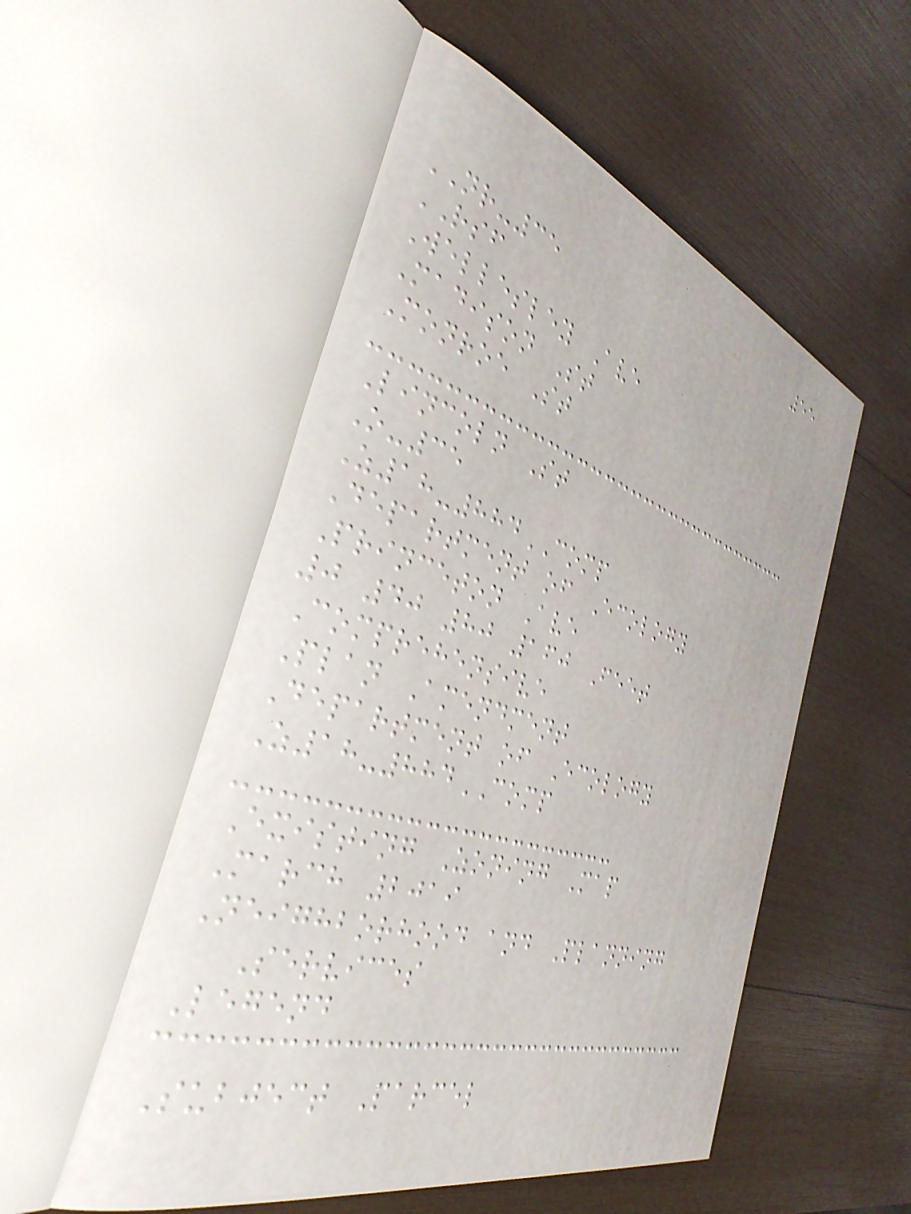55
NR-35
RSF
Wellesley Ave
Madison St
Monroe St
Lincoln St
O-35
Z18-884COMP
Department of Ecology
Princeton Ave
0 40 80 160 Feet
Comprehensive
Plan Amendment
Department of Ecology
Z18-884COMP
Existing Zoning Map
March 2019
Neighborhood and Planning
Services
Legend
Subject Parcel
